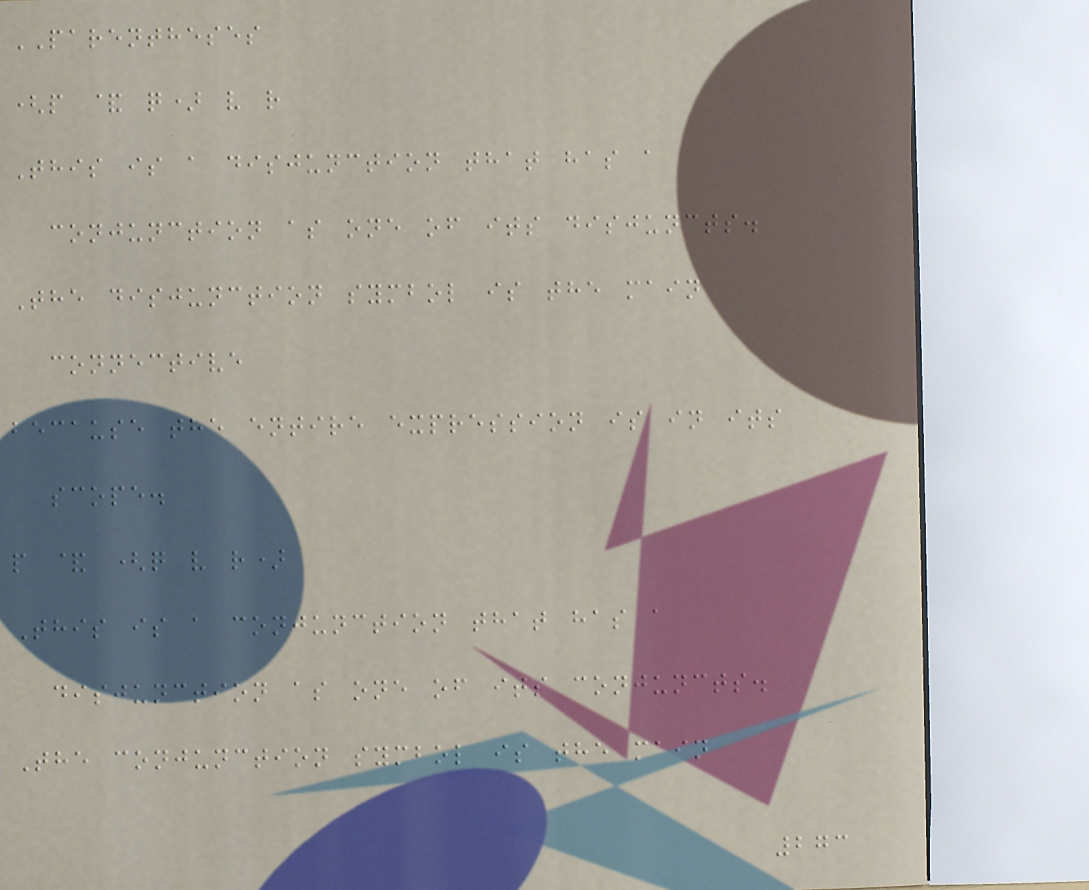PARENTHESES
(p & q) v r
This is a disjunction that has a
conjunction as one of its disjuncts.
The disjunction symbol is the main
connective
because the entire expression is in its
scope.
p & (q v r)
This is a conjunction that has a
disjunction as one of its conjuncts.
The conjunction symbol is the main
273
